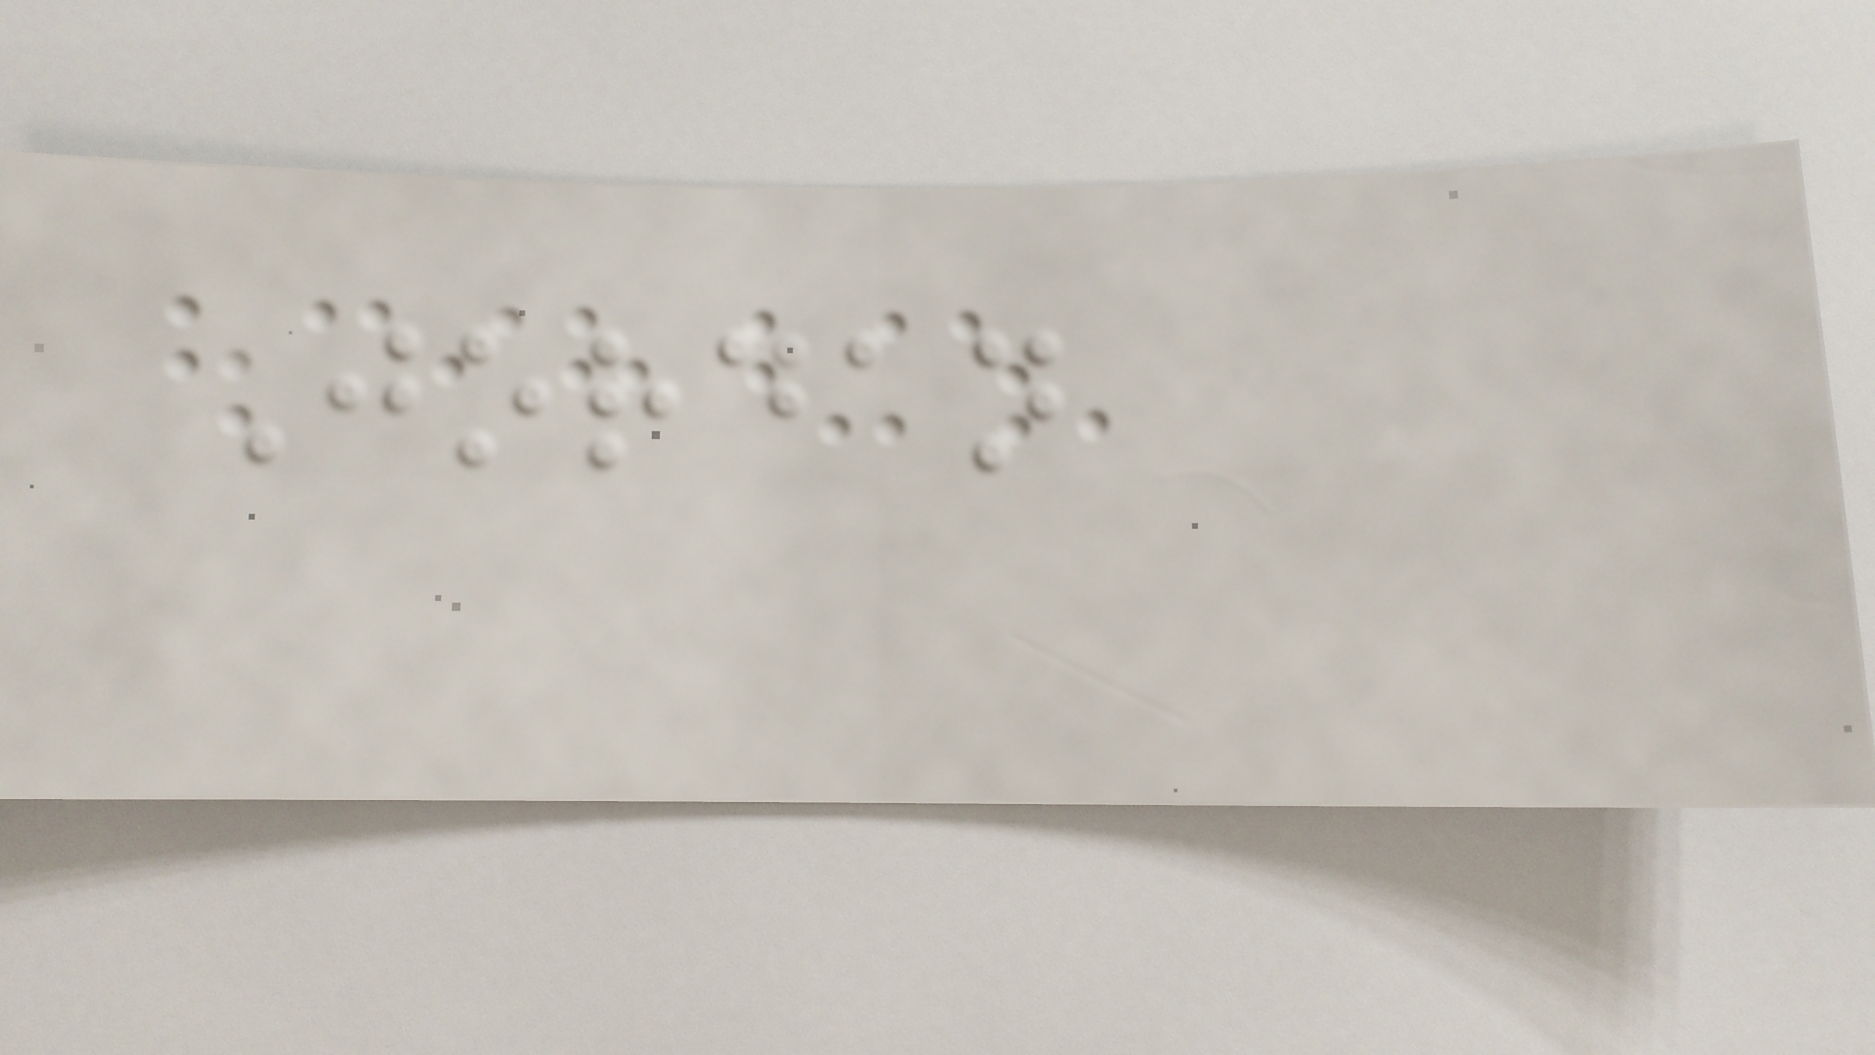Jordan
